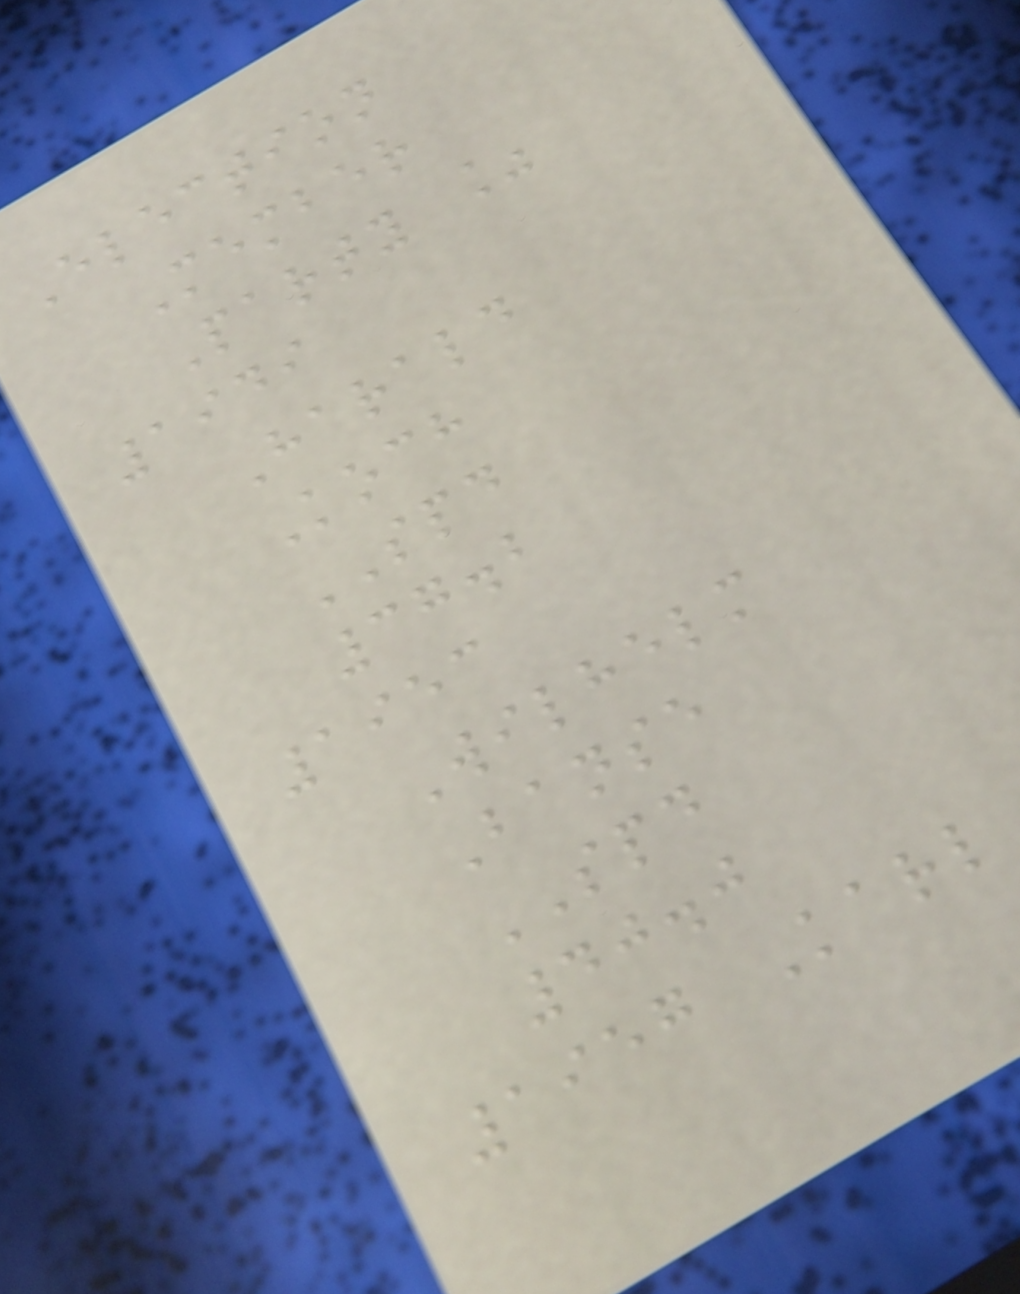Election
Member
Party %
1949
Harald
Koch
SPD
37.2
1953
Wilhelm
Banse
SPD
40.0
1957 Karl
